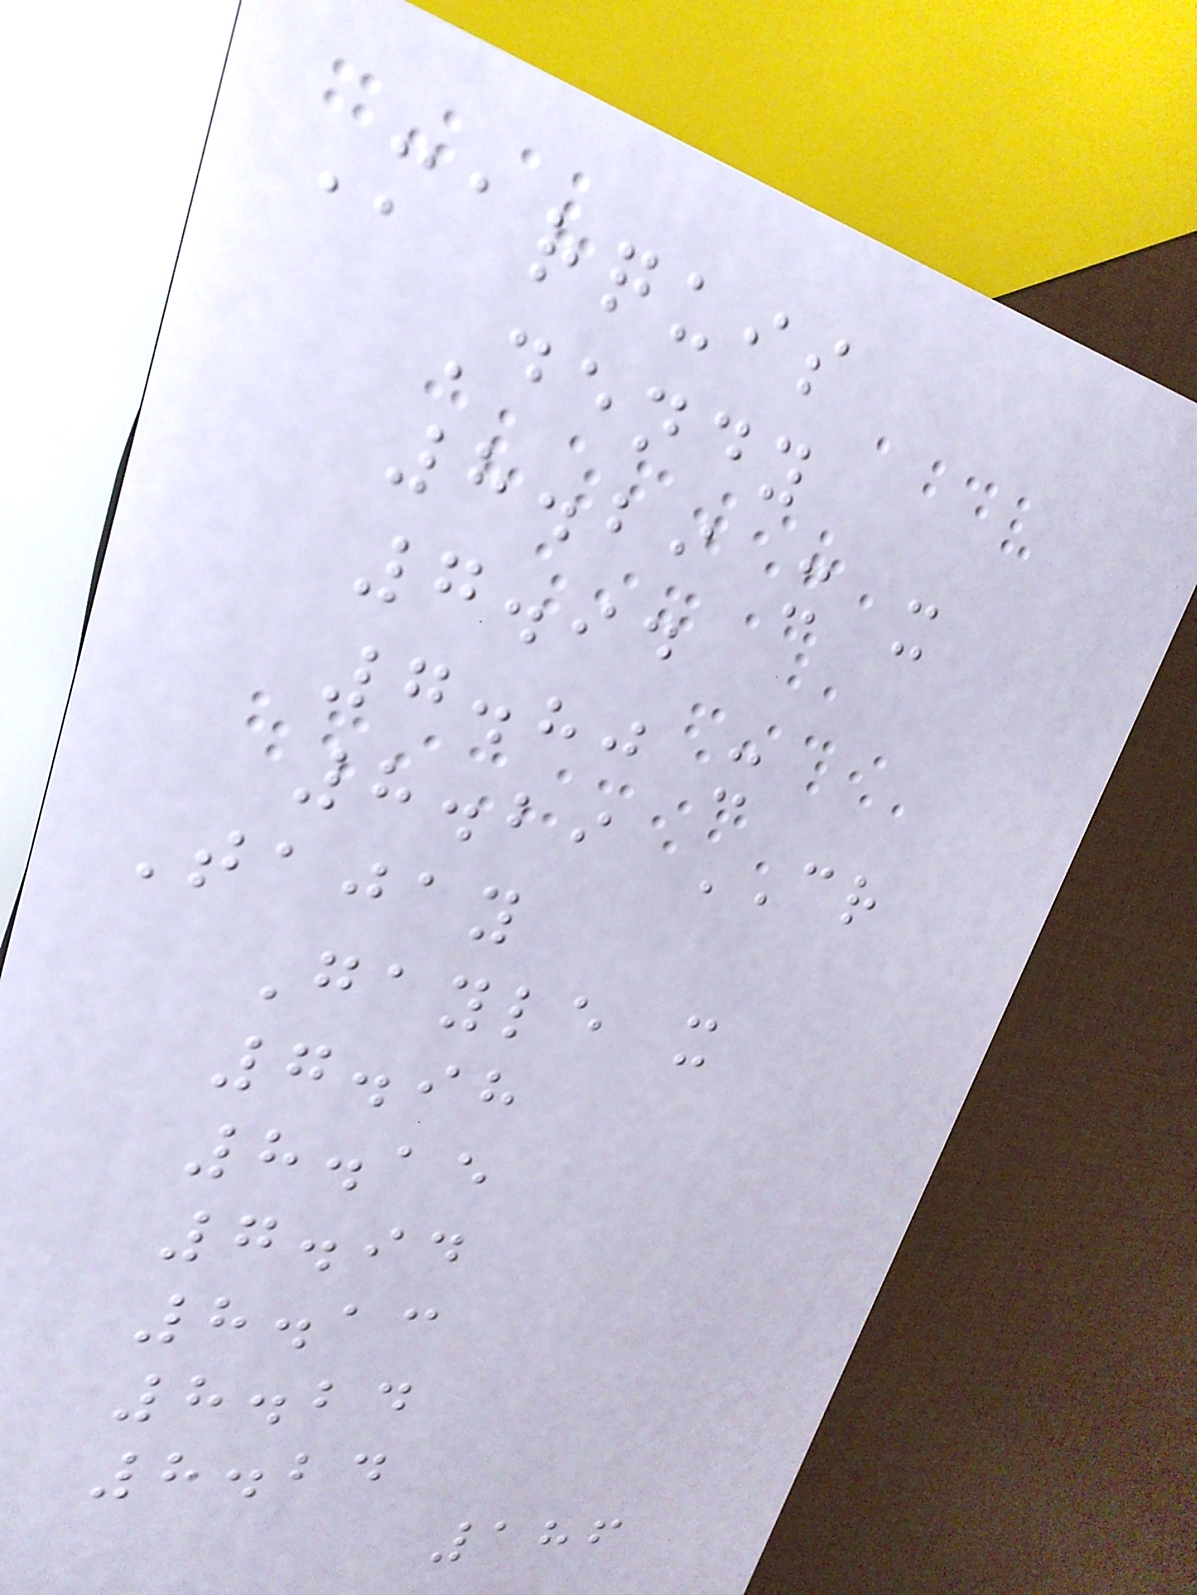Marquis
Dendy
8.29 x x
7.94
7.80 x
8.29 CR
Tajay
Gayle x
7.98
8.15
7.94
8.13
8.24
8.24
186
